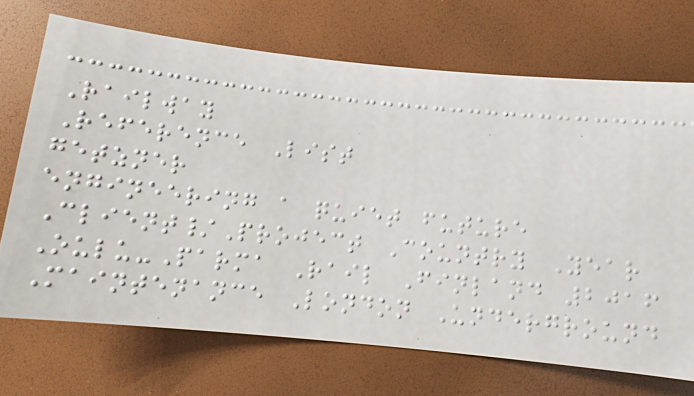Railway
Reference List
getzner
engineering a quiet future
Client/Project Country Year
Oulu-Parma Rail Finland 2016
Maintenance London Underground
